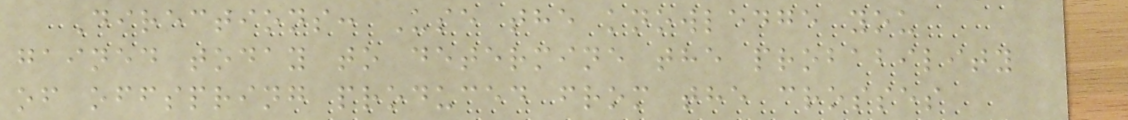Directions: Use the knowledge you
gained today to determine the probability
of offspring produced from the crosses
